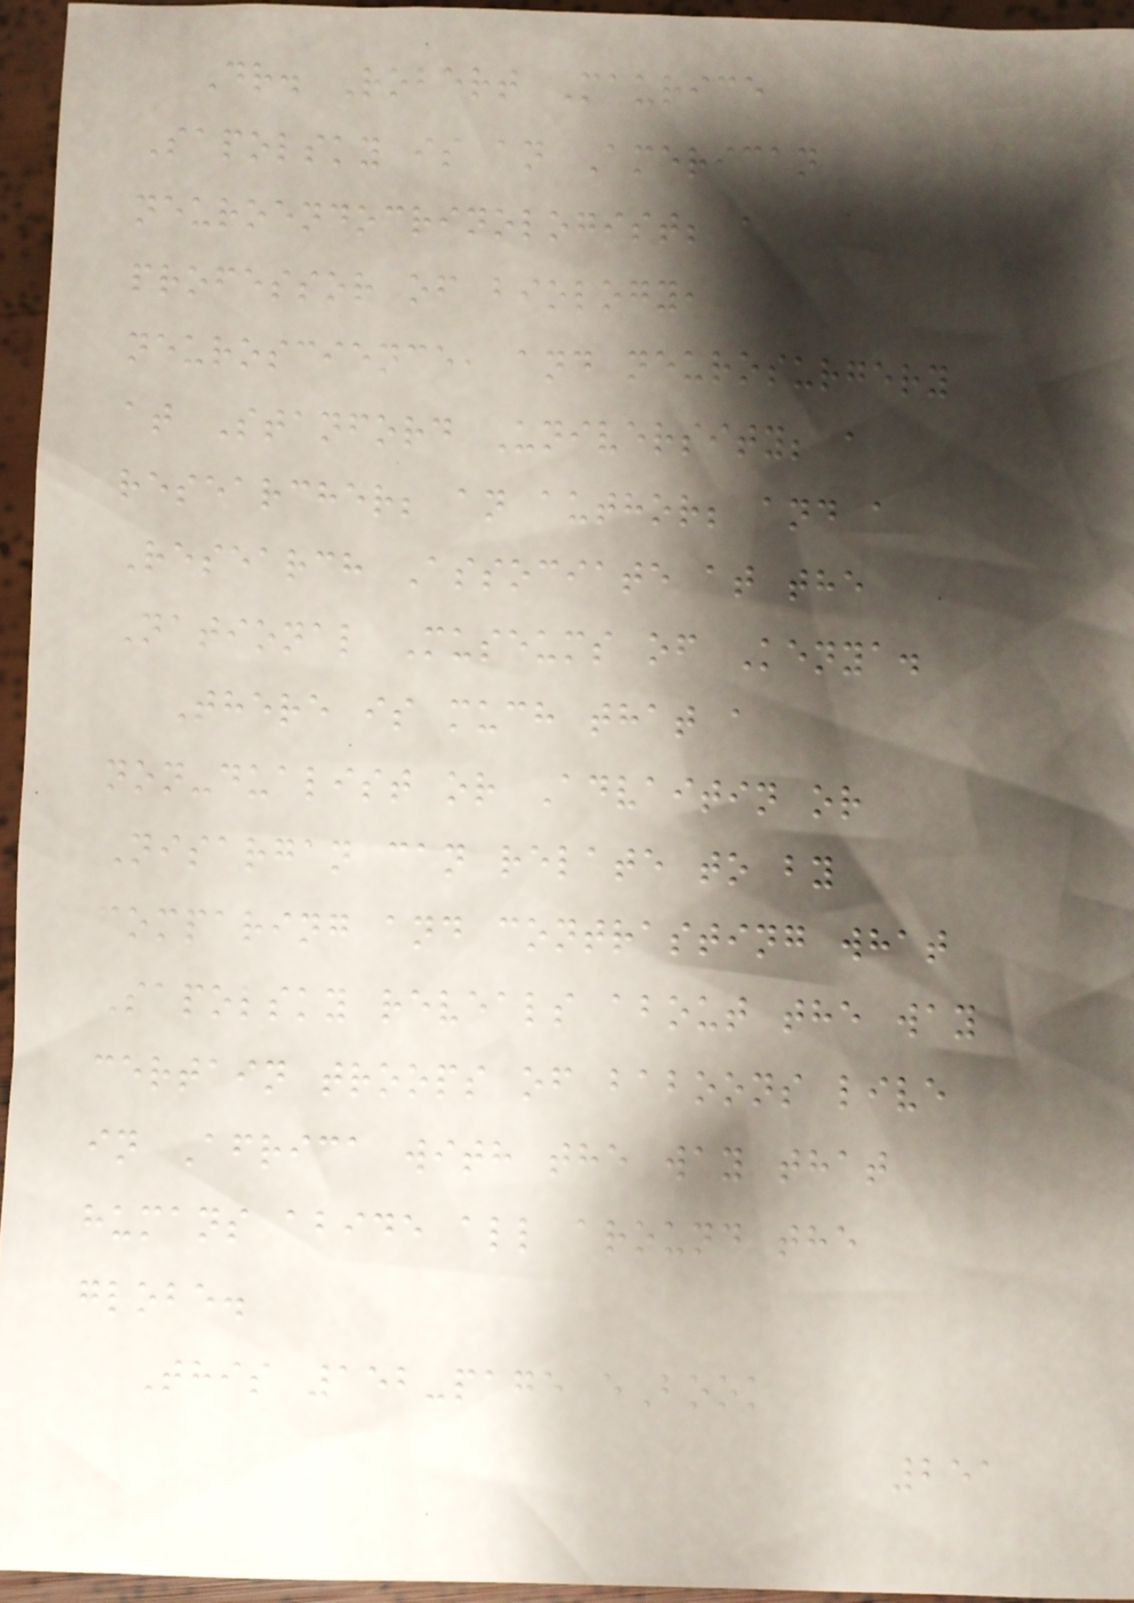Dr. Robert Maurice
Sapolsky is an American
neuroendocrinologist; a
professor of biology,
neuroscience, and neurosurgery
at Stanford University; a
researcher; an author; and a
Research Associate at the
National Museums of Kenya.
There is much that a
non-dualist or Advaitin or
Nisargan can relate to by
comparing and contrasting what
Sapolsky reveals about the way
certain troops of baboons live
in Africa with the way that
humans abide all around the
globe.
This 152-page eBook
251
